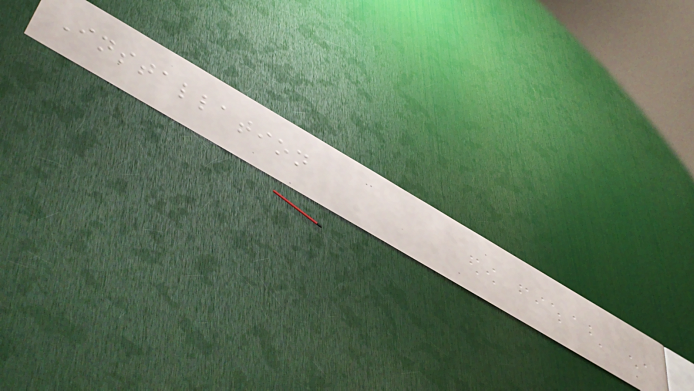Installation
